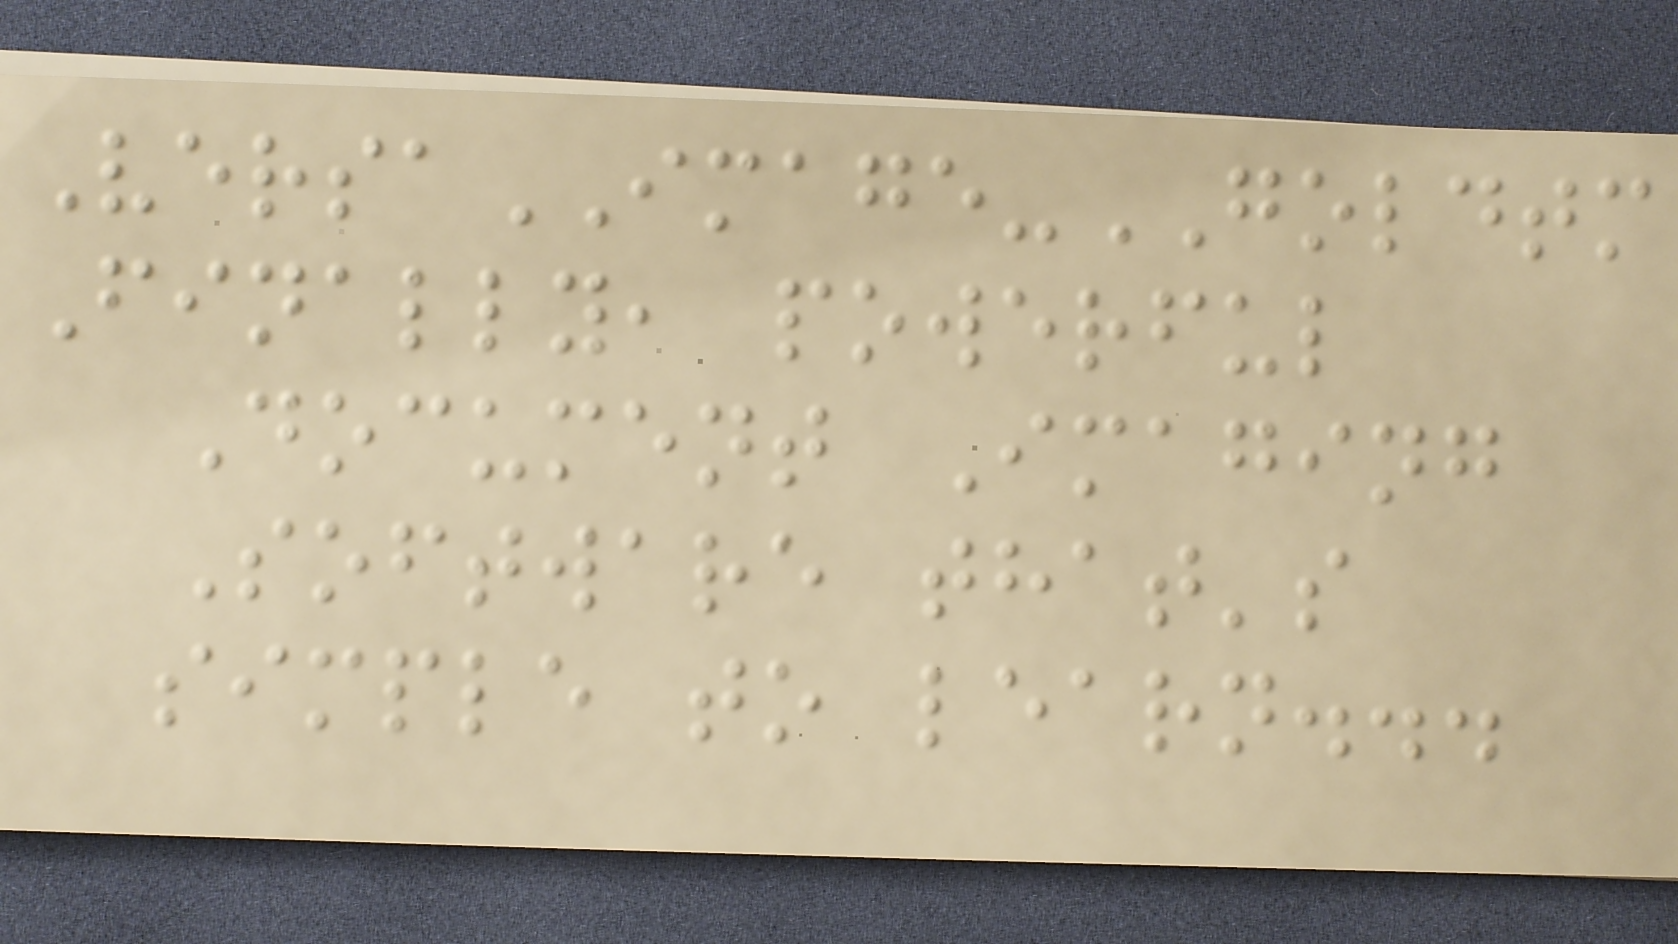VersaIMAGE-GOLDTM
Finally, powerful
Document Imaging
Software that's
simple to learn...
